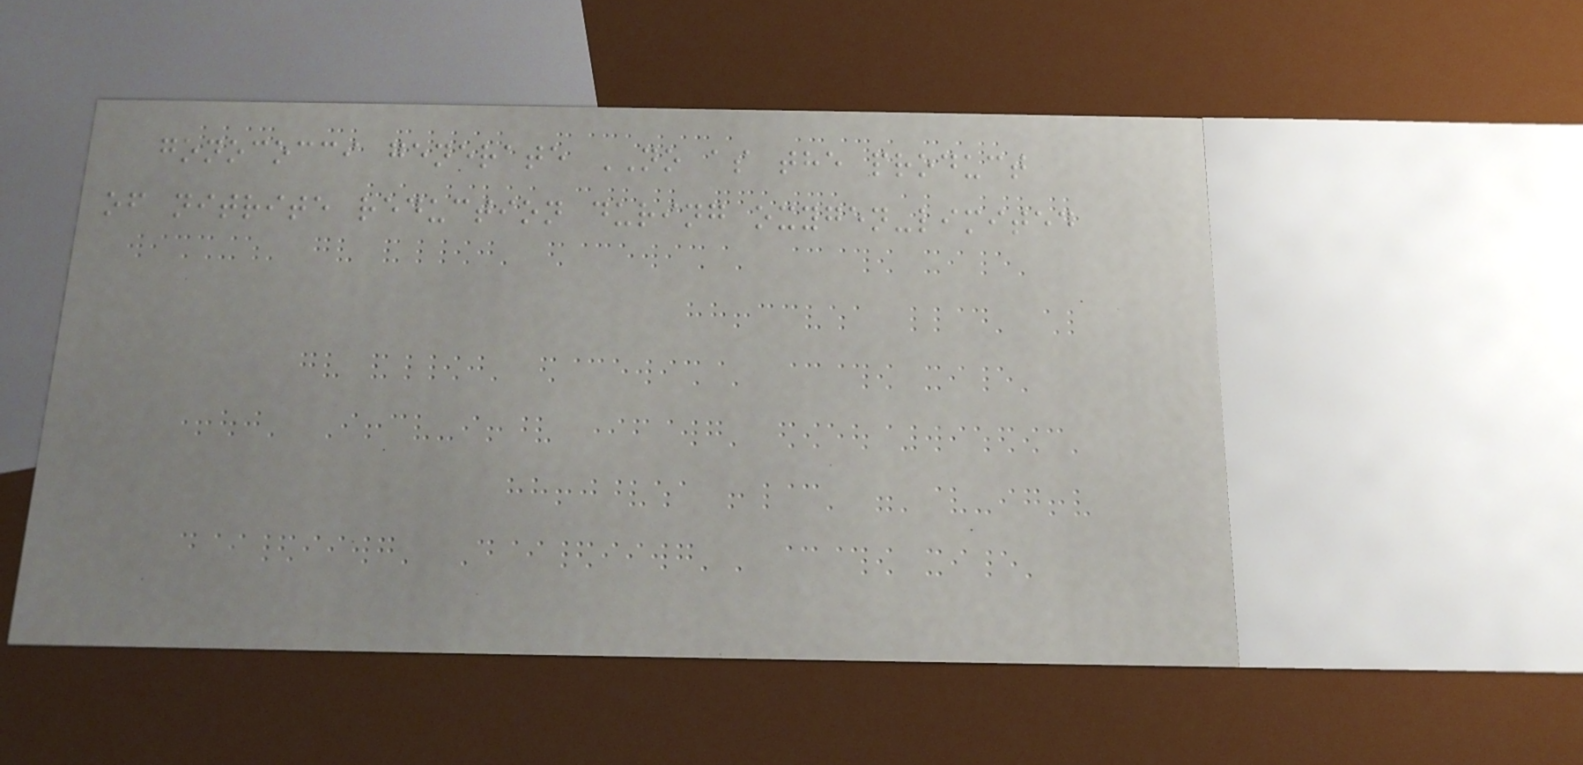gonococci generate NO as the product
of nitrite reduction during oxygen-limited
